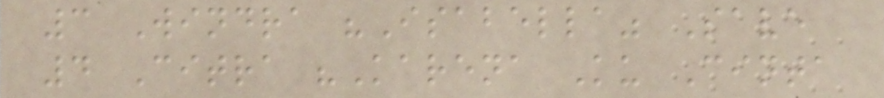3 Windra "Isabella" Save
4 Citra "Karena Ku Cinta
